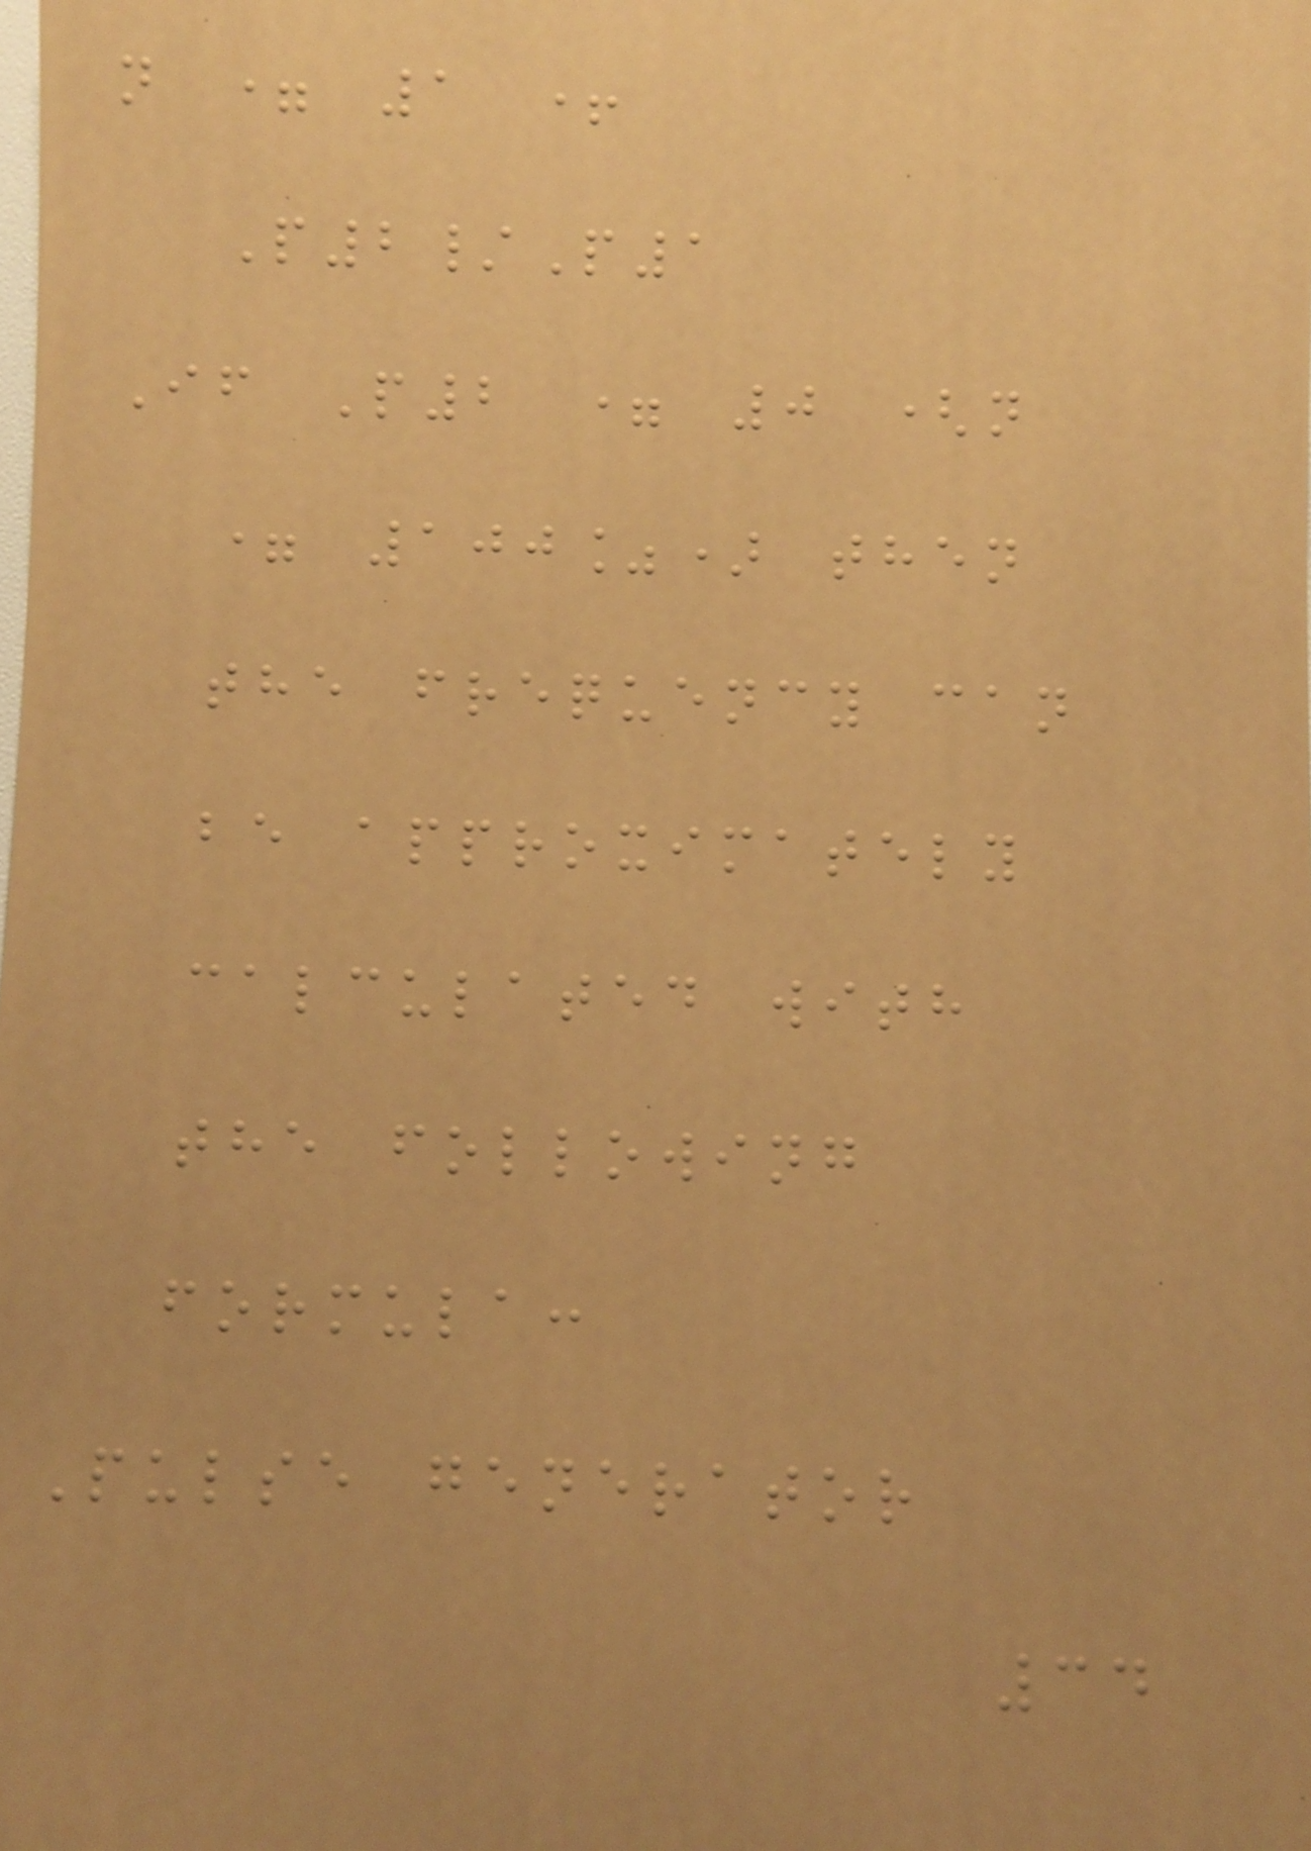n = 1 +
P2/P1
If P2 = 0 (n
= 100%) then
the frequency can
be approximately
calculated with
the following
formula:
Pulse generator
34
